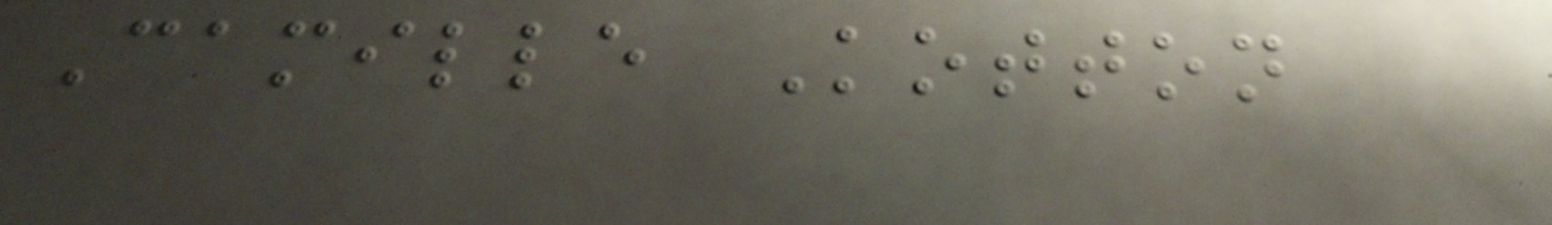Camille Kotton
